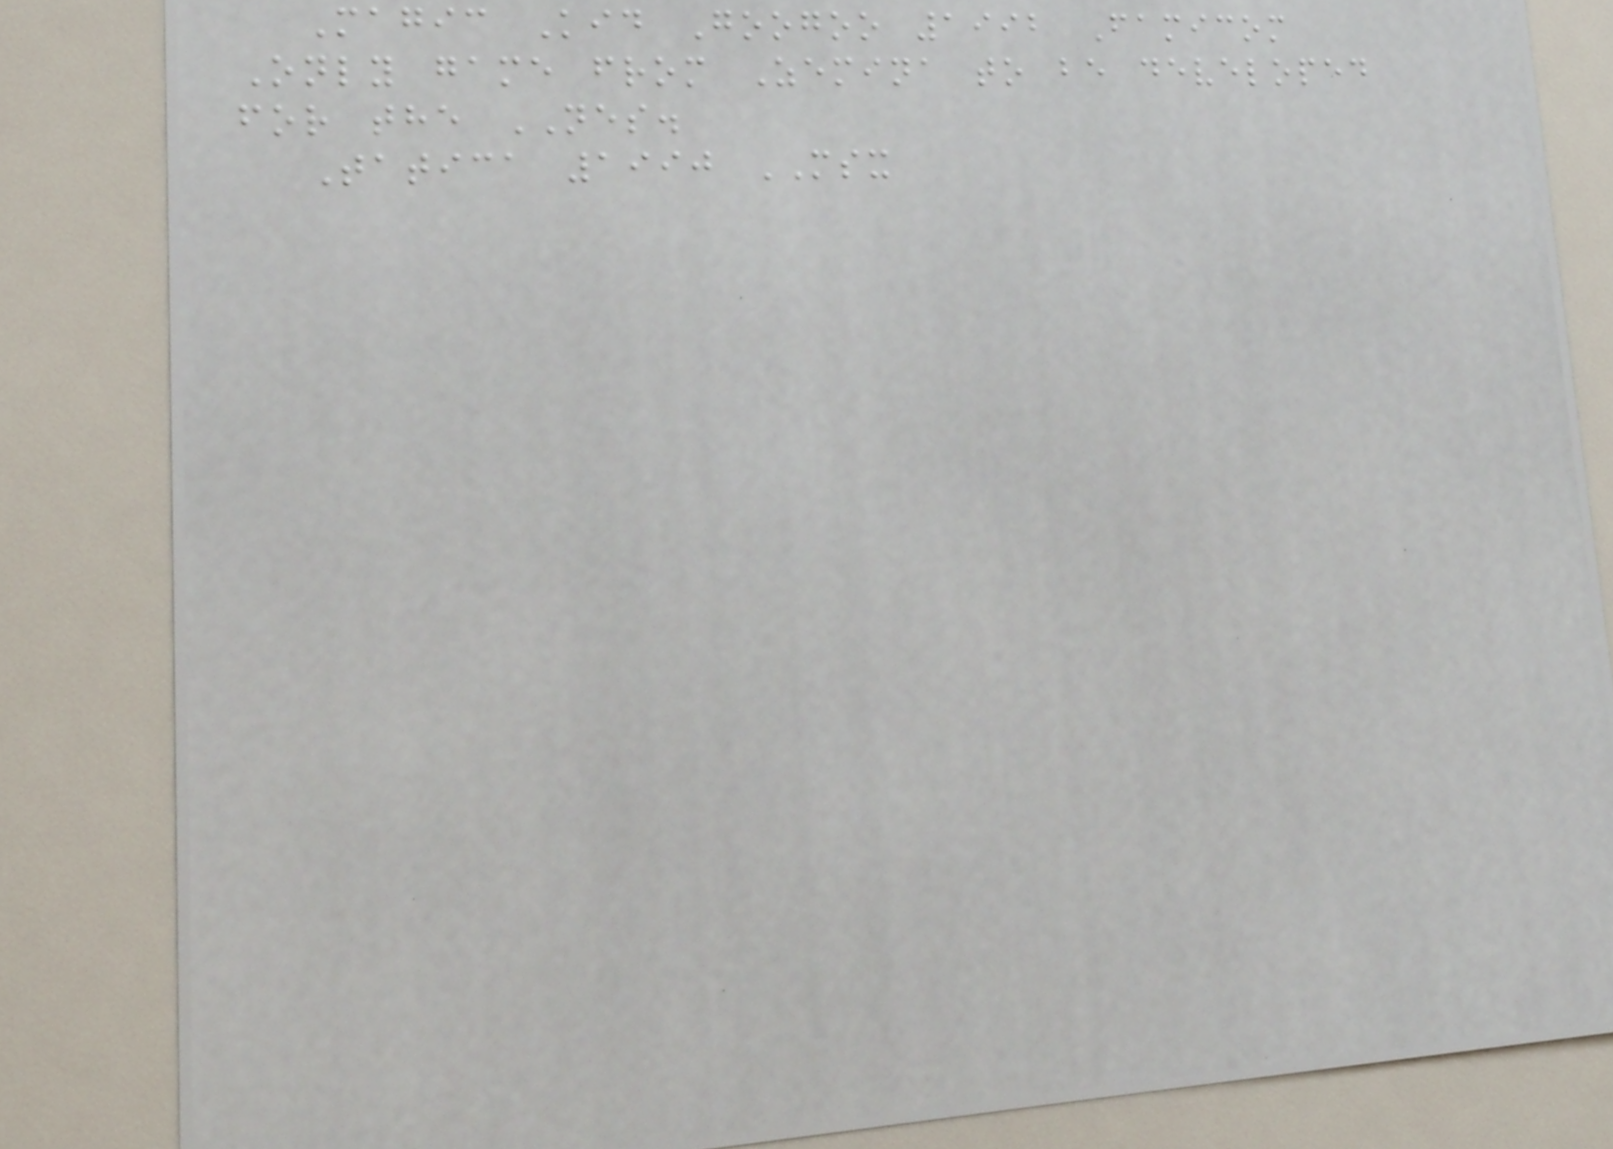Magic Kid Googoo 1992 Famicom
Only game from Zemina to be developed
for the NES.
Tatica 1990 MSX
